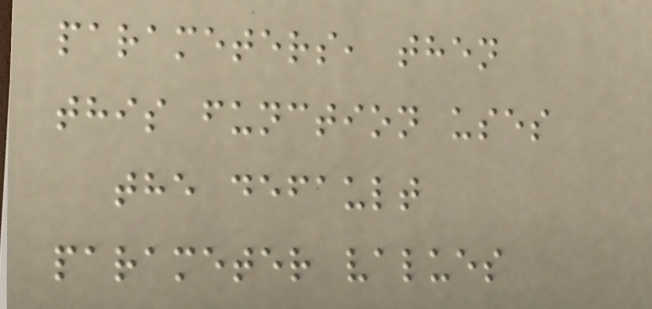parameters, then
this function uses
the default
parameter values
